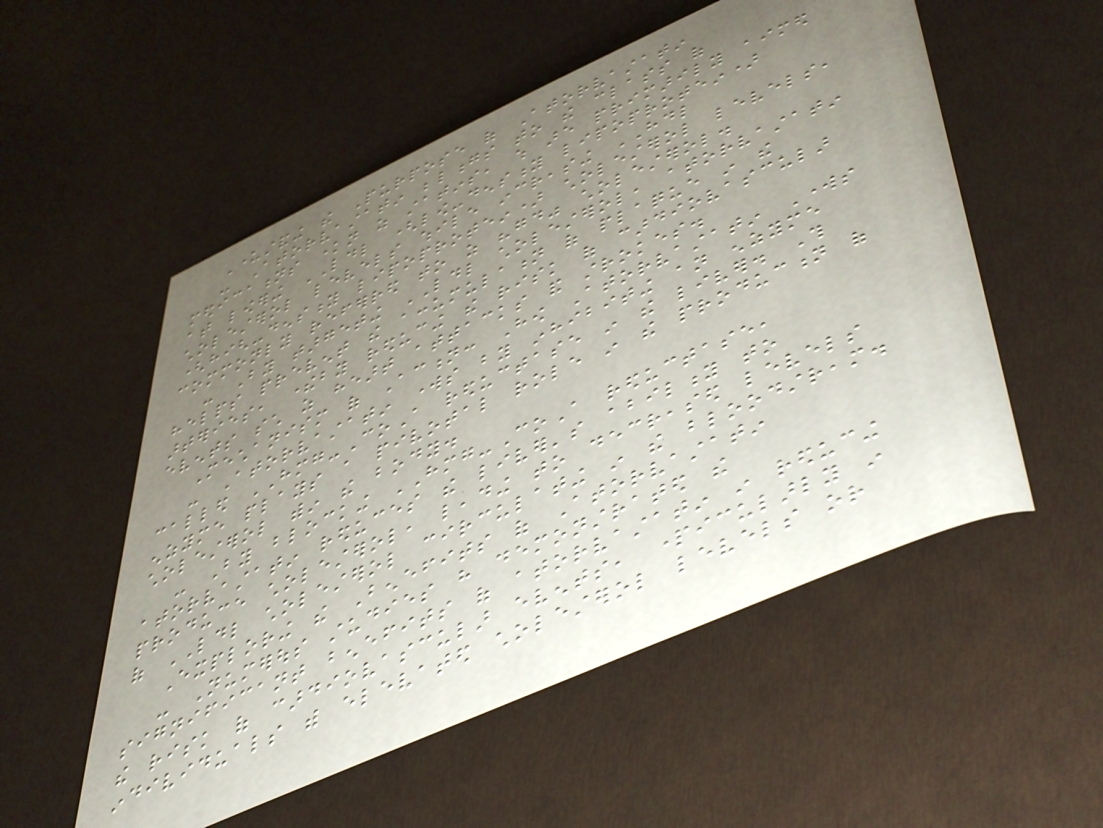Understanding the Purpose of Atorvastatin
- Atorvastatin belongs to the class of
medications known as statins, which are primarily aimed
at lowering LDL (low-density lipoprotein)
cholesterol levels while increasing HDL
(high-density lipoprotein) cholesterol levels,
commonly referred to as "good" cholesterol.
- By targeting LDL cholesterol, atorvastatin
helps prevent the accumulation of plaque in the
arteries, thereby reducing the risk of cardiovascular
events such as heart attacks and strokes.
Mechanism of Action: How Atorvastatin Works
- Atorvastatin works by inhibiting an enzyme
called HMG-CoA reductase in the liver. This
enzyme plays a pivotal role in the production of
cholesterol within the body.
- By blocking HMG-CoA reductase,
atorvastatin reduces the liver's ability to
produce cholesterol, leading to decreased levels
of LDL cholesterol circulating in the bloodstream.
Exploring the Benefits of Atorvastatin
- Numerous studies have demonstrated the
significant benefits of atorvastatin in reducing
the risk of cardiovascular events, particularly in
individuals with elevated cholesterol levels or
